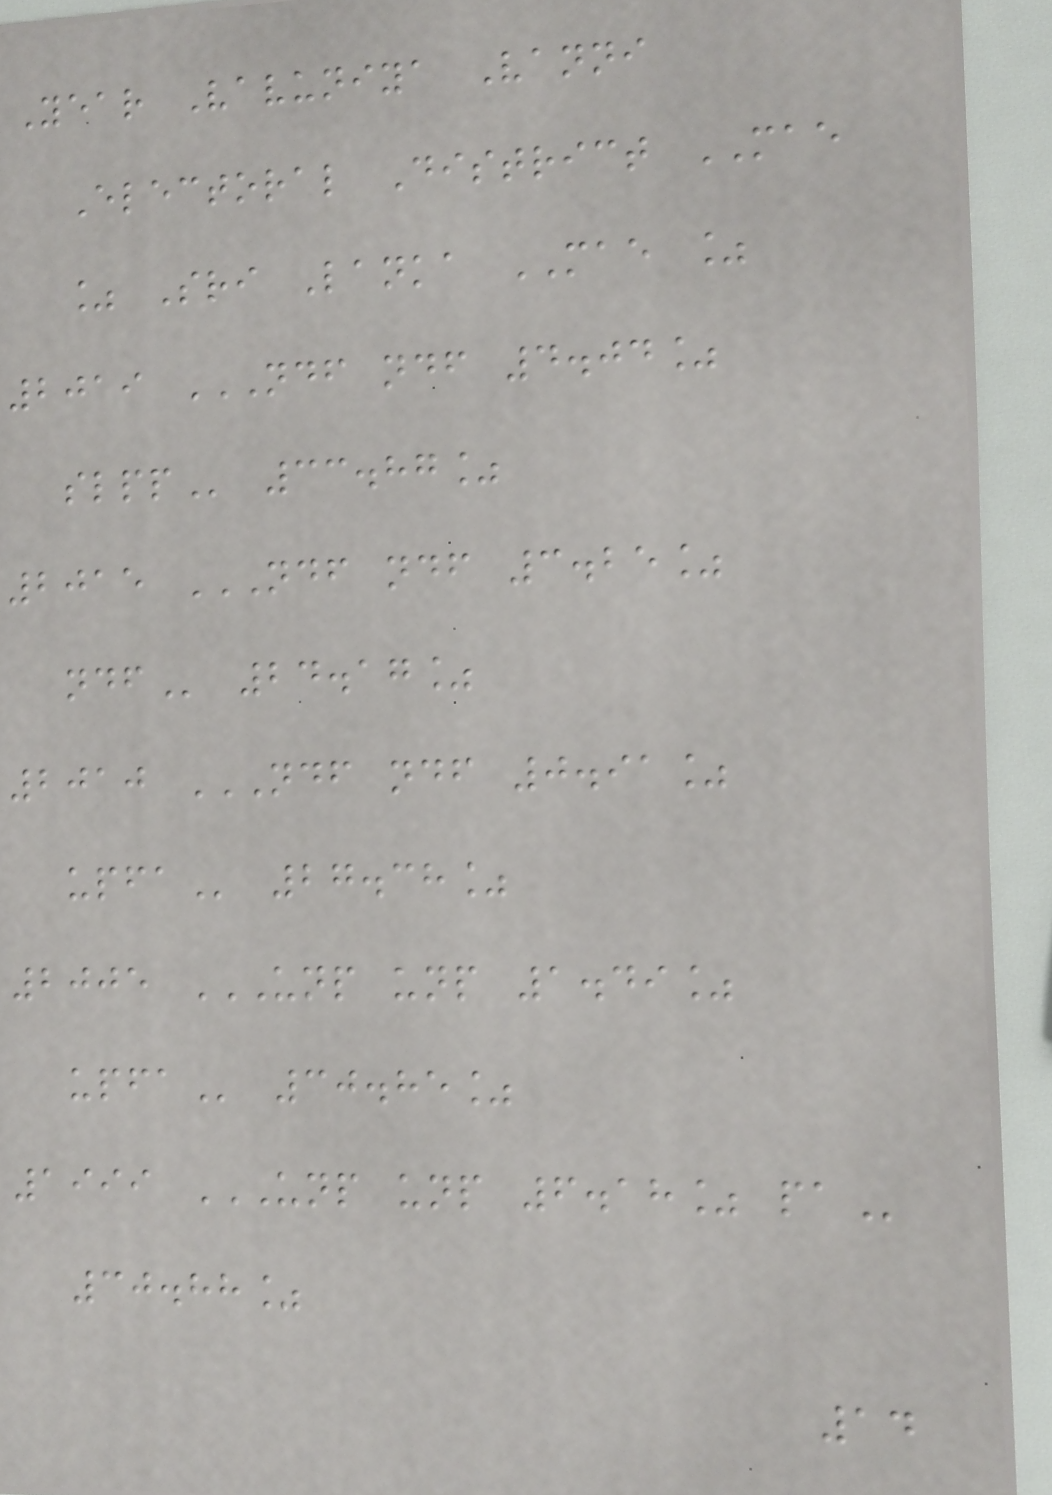Year Vavuniya Vanni
Electoral District MAE
% Sri Lanka MAE %
2019 NDF NDF 4.04%
SLPP 33.87%
2015 NDF NDF 3.25%
NDF 24.17%
2010 NDF NDF 0.91%
UPFA 27.38%
2005 UNP UNP 1.49%
UPFA 30.85%
1999 UNP UNP 6.18% PA
30.88%
14
